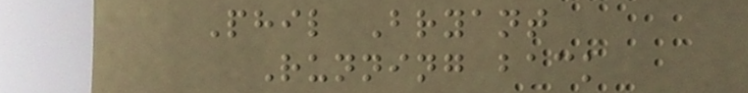Phil Bryant
Running back
